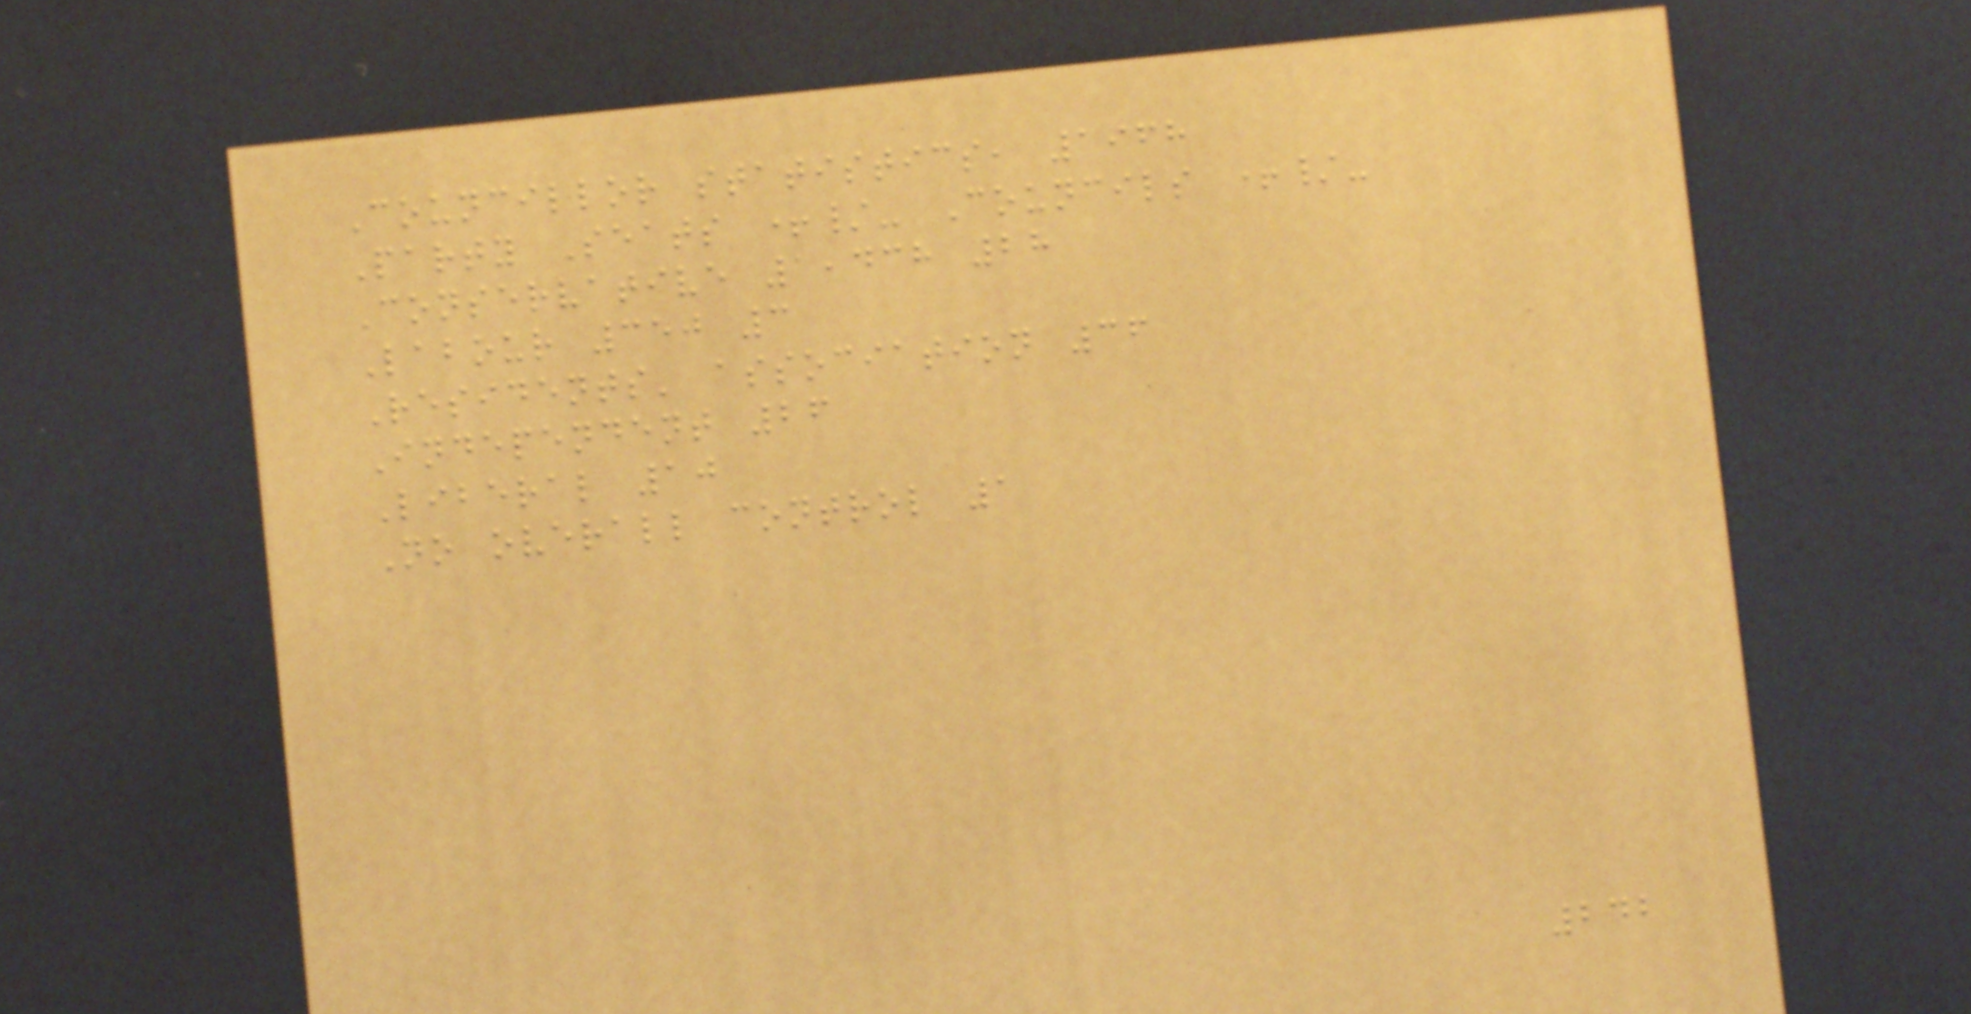Councillor statistics, 1968
Party Seats +/- Councils +/-
Conservative 1,438 28
Labour 350 3
Residents' association 36
Independent 26
Liberal 10
No overall control 1
242
